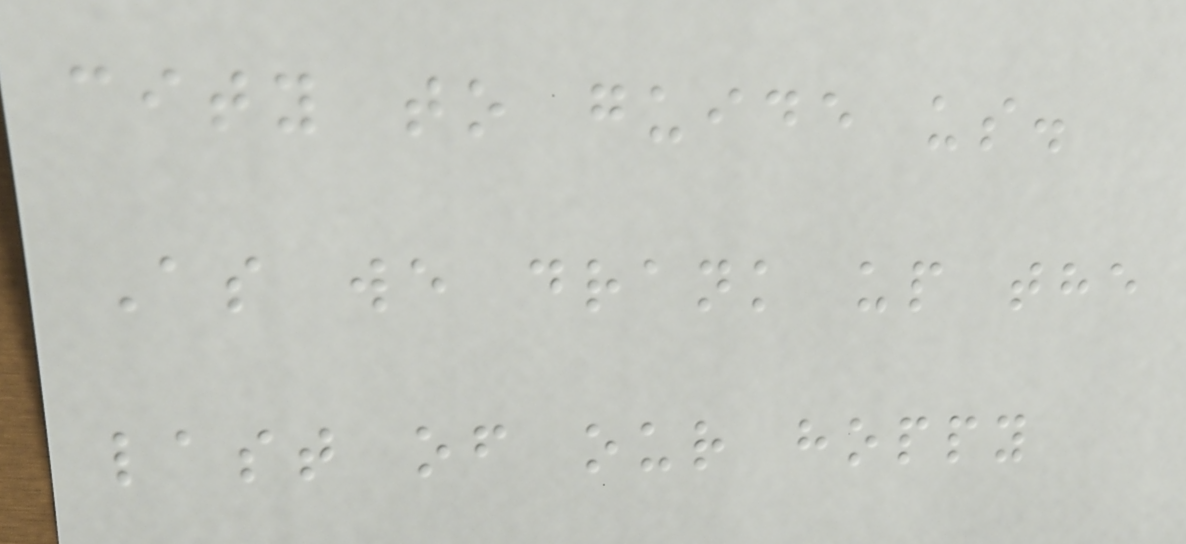city to guide us.
As we drank up the
last of our hoppy
